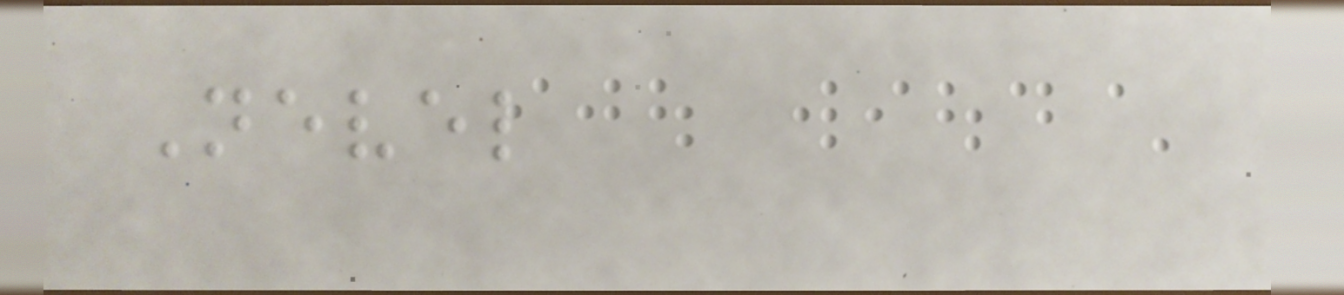Nevel
